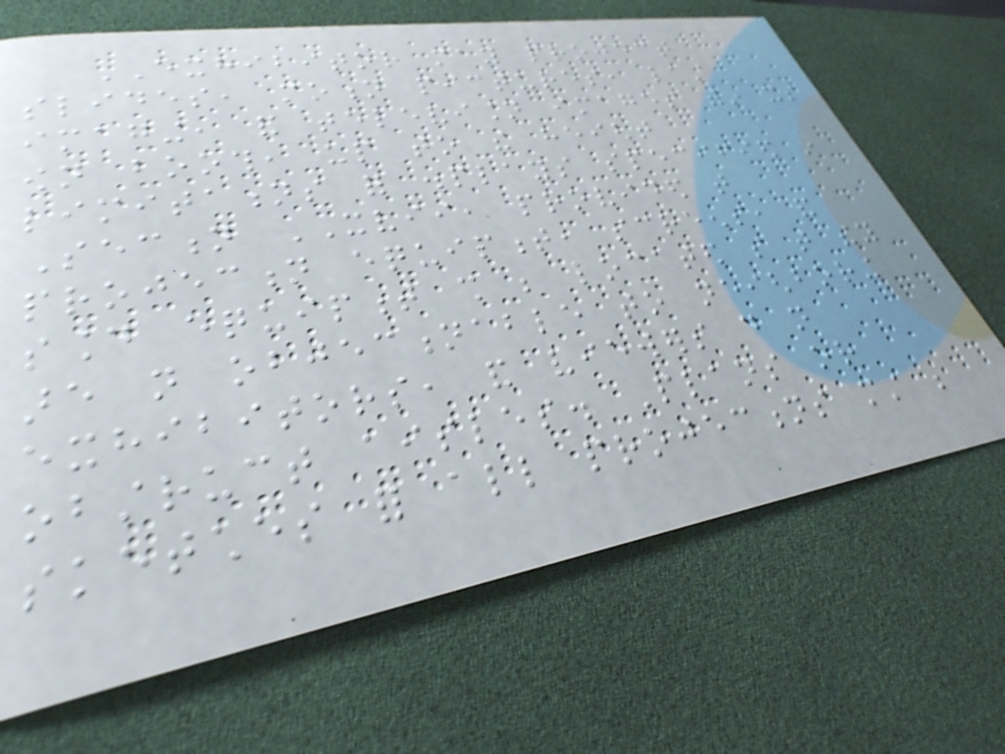EXHIBITOR may project
slides, motion pictures, last
imaging, and television images within its
own booth, up to the height
limitations for displays specified in
Section XVII, provided that
projection equipment, screens, and
sound equipment shall be located so that they
are not objectionable to neighboring
exhibitors, and viewers do not
obstruct aisles. Plans or
sketches for all projections must be
